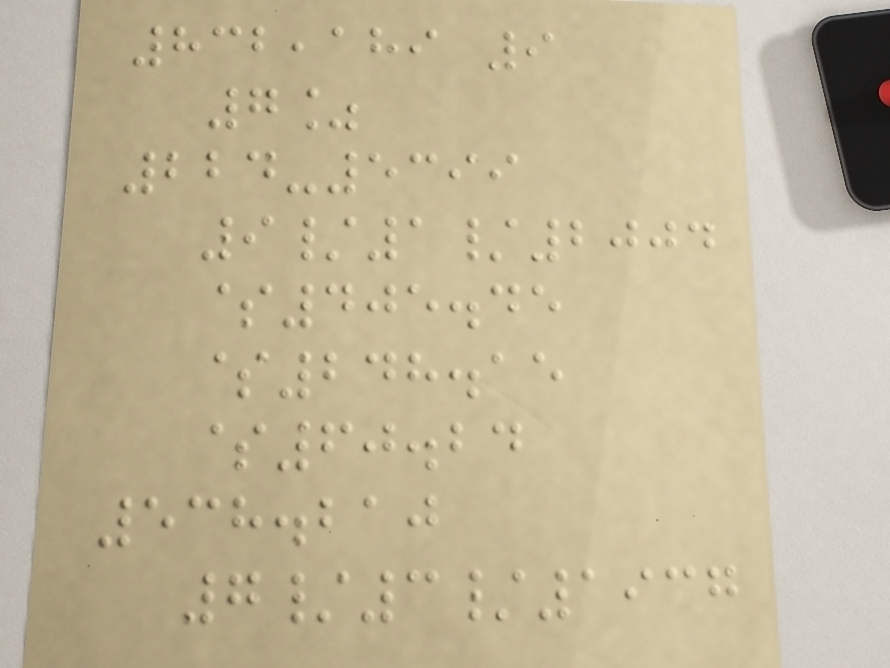832,189 9
7%
224-5399
9/1/2004
$405.45
$248.15
$60.24
538.210
7/3/1937
